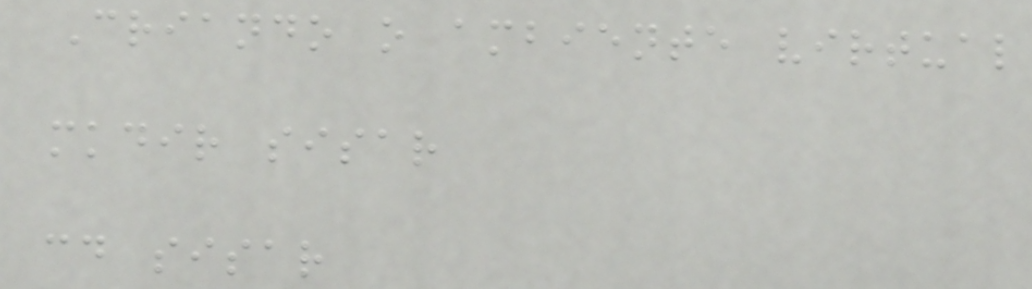Criando o ambiente virtual
mkdir sisar
cd sisar
